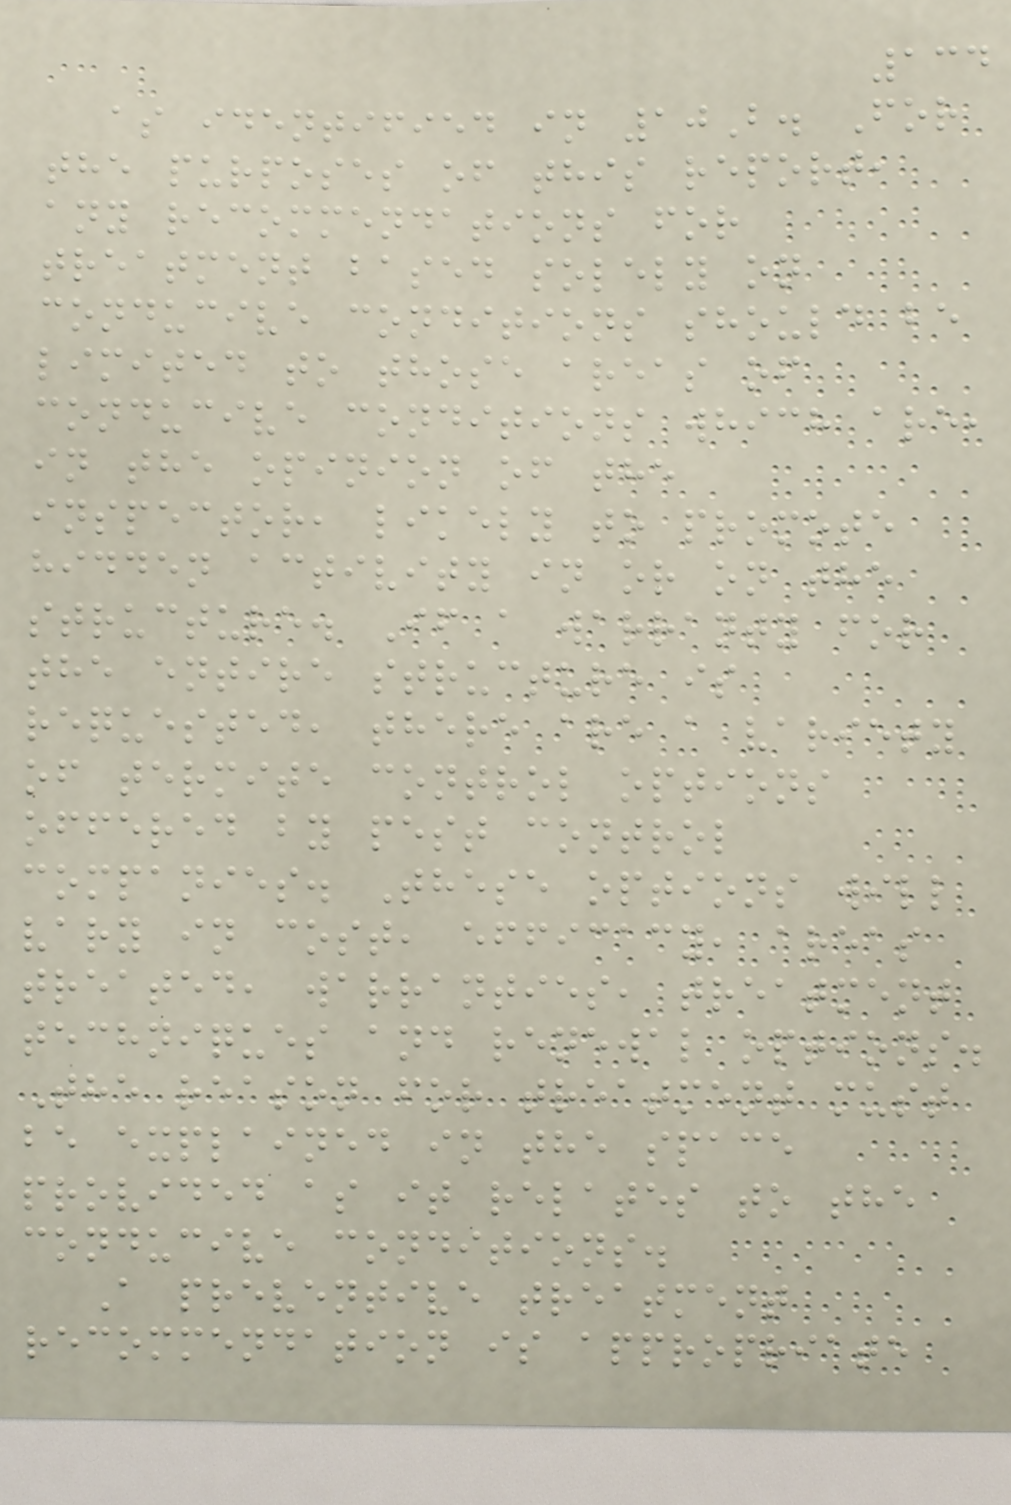134
as identified in 10B. For
the purposes of this report,
any recommendations for
treatment based solely on
conducive conditions should be
limited to those areas of
conducive conditions which are,
in the opinion of the
inspector, likely to promote
hidden activity in or on the
structure. If a warranty for
the entire structure is
requested, there are a variety
of termite control options
offered by pest control
companies. These options will
vary in cost, efficacy, areas
treated, warranties, treatment
techniques and renewal options.
The reason for treatment must
be explained in the space
provided as it relates to the
conducive conditions.
A preventive treatment
recommendation is appropriate
